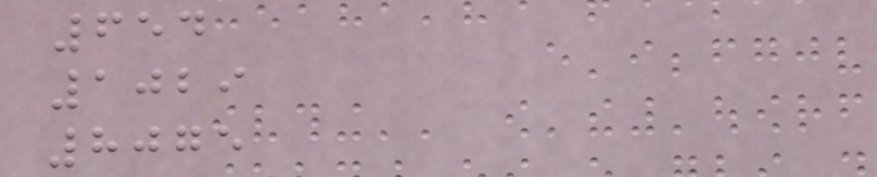654
1029
8075
